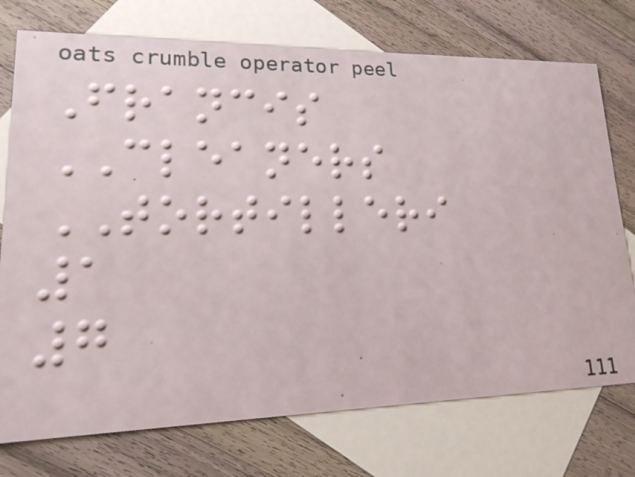Francis
CLEANERS
TORTILLERI
1
7
